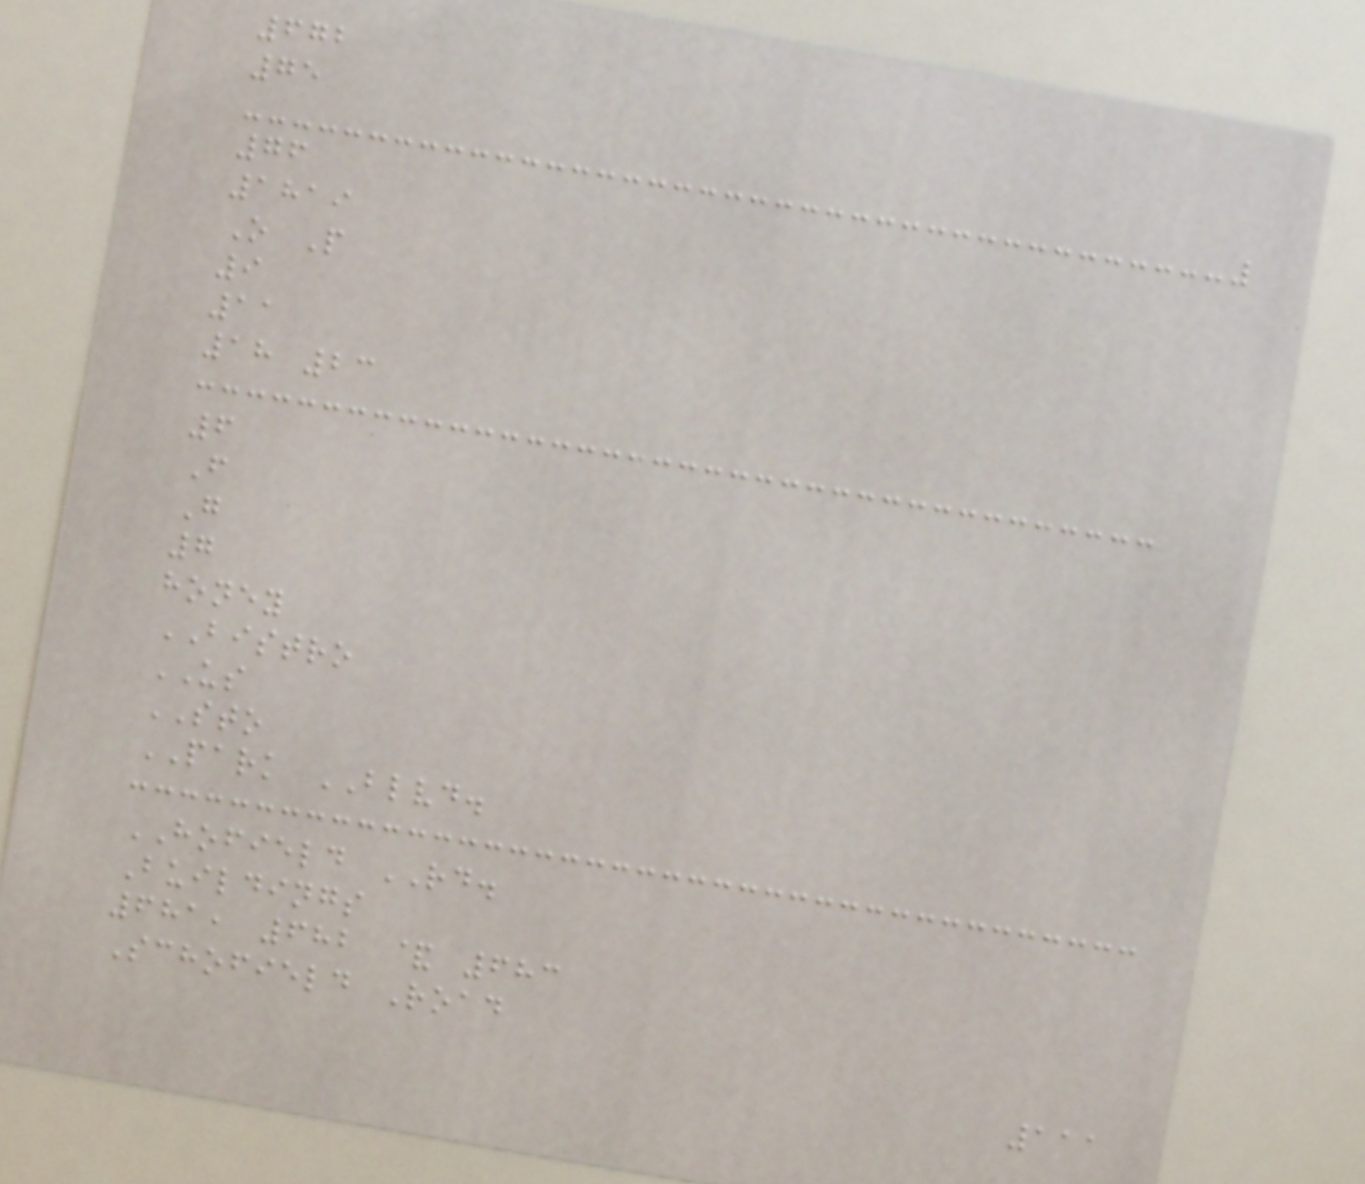672
75
76
1819
O P
9
11
18 23
6
F
G
7
honey
BISTRO
US
STO
PARK BLVD.
HOFIELD RD.
Buildings
681, 682 & 683
Schofield Road
111
